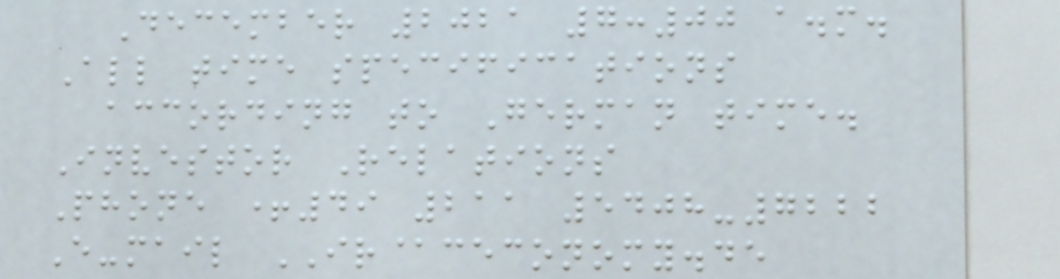December 2021 7:00 a.m.
All time specifications
according to German time.
Investor Relations
Phone +49 211 5408-7222
E-mail IR@ceconomy.de
